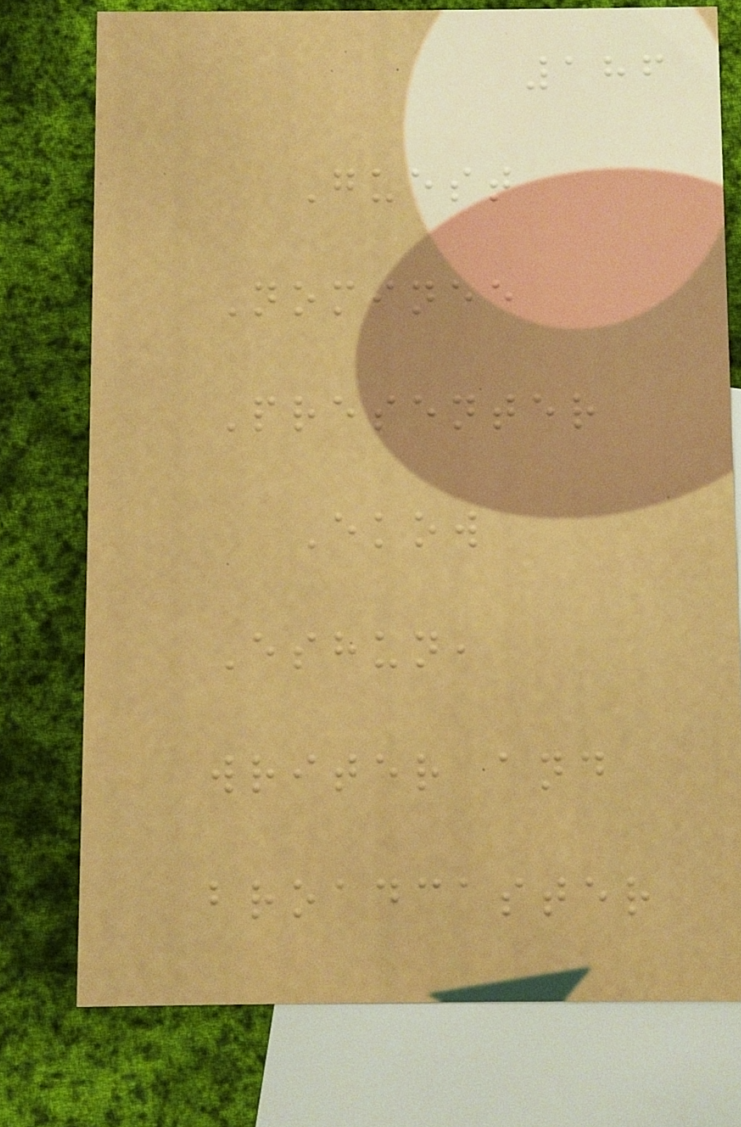186
Guest
Nominee
Presenter
Ekow
Eshun,
writer and
broadcaster
